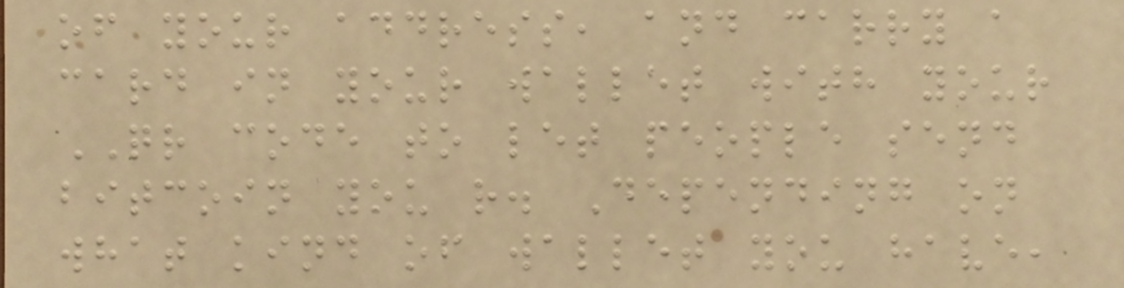of your address, and carry a
card in your wallet with your
QR code to let people send
bitcoin you r. Depending on
what kind of wallet you have,
